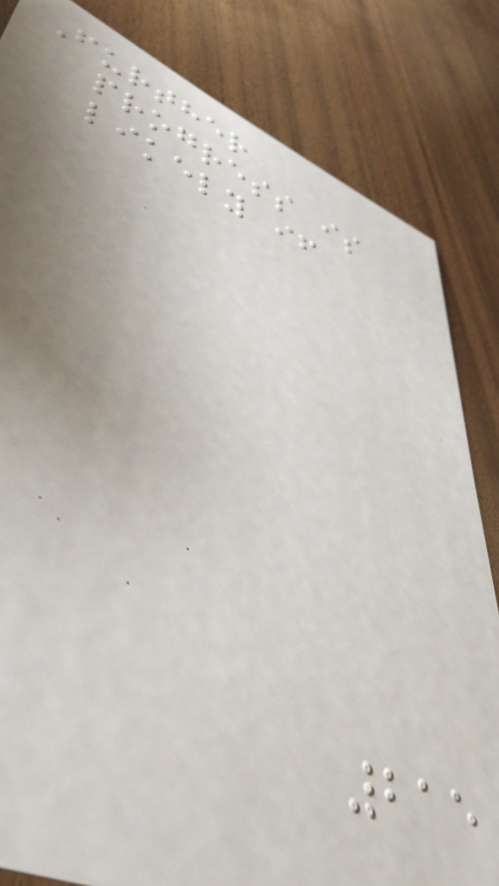Further
progress is
likely if
215
